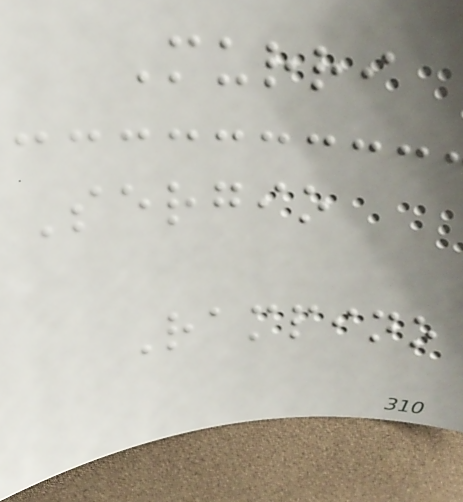Murri
Sergio
Rampino
